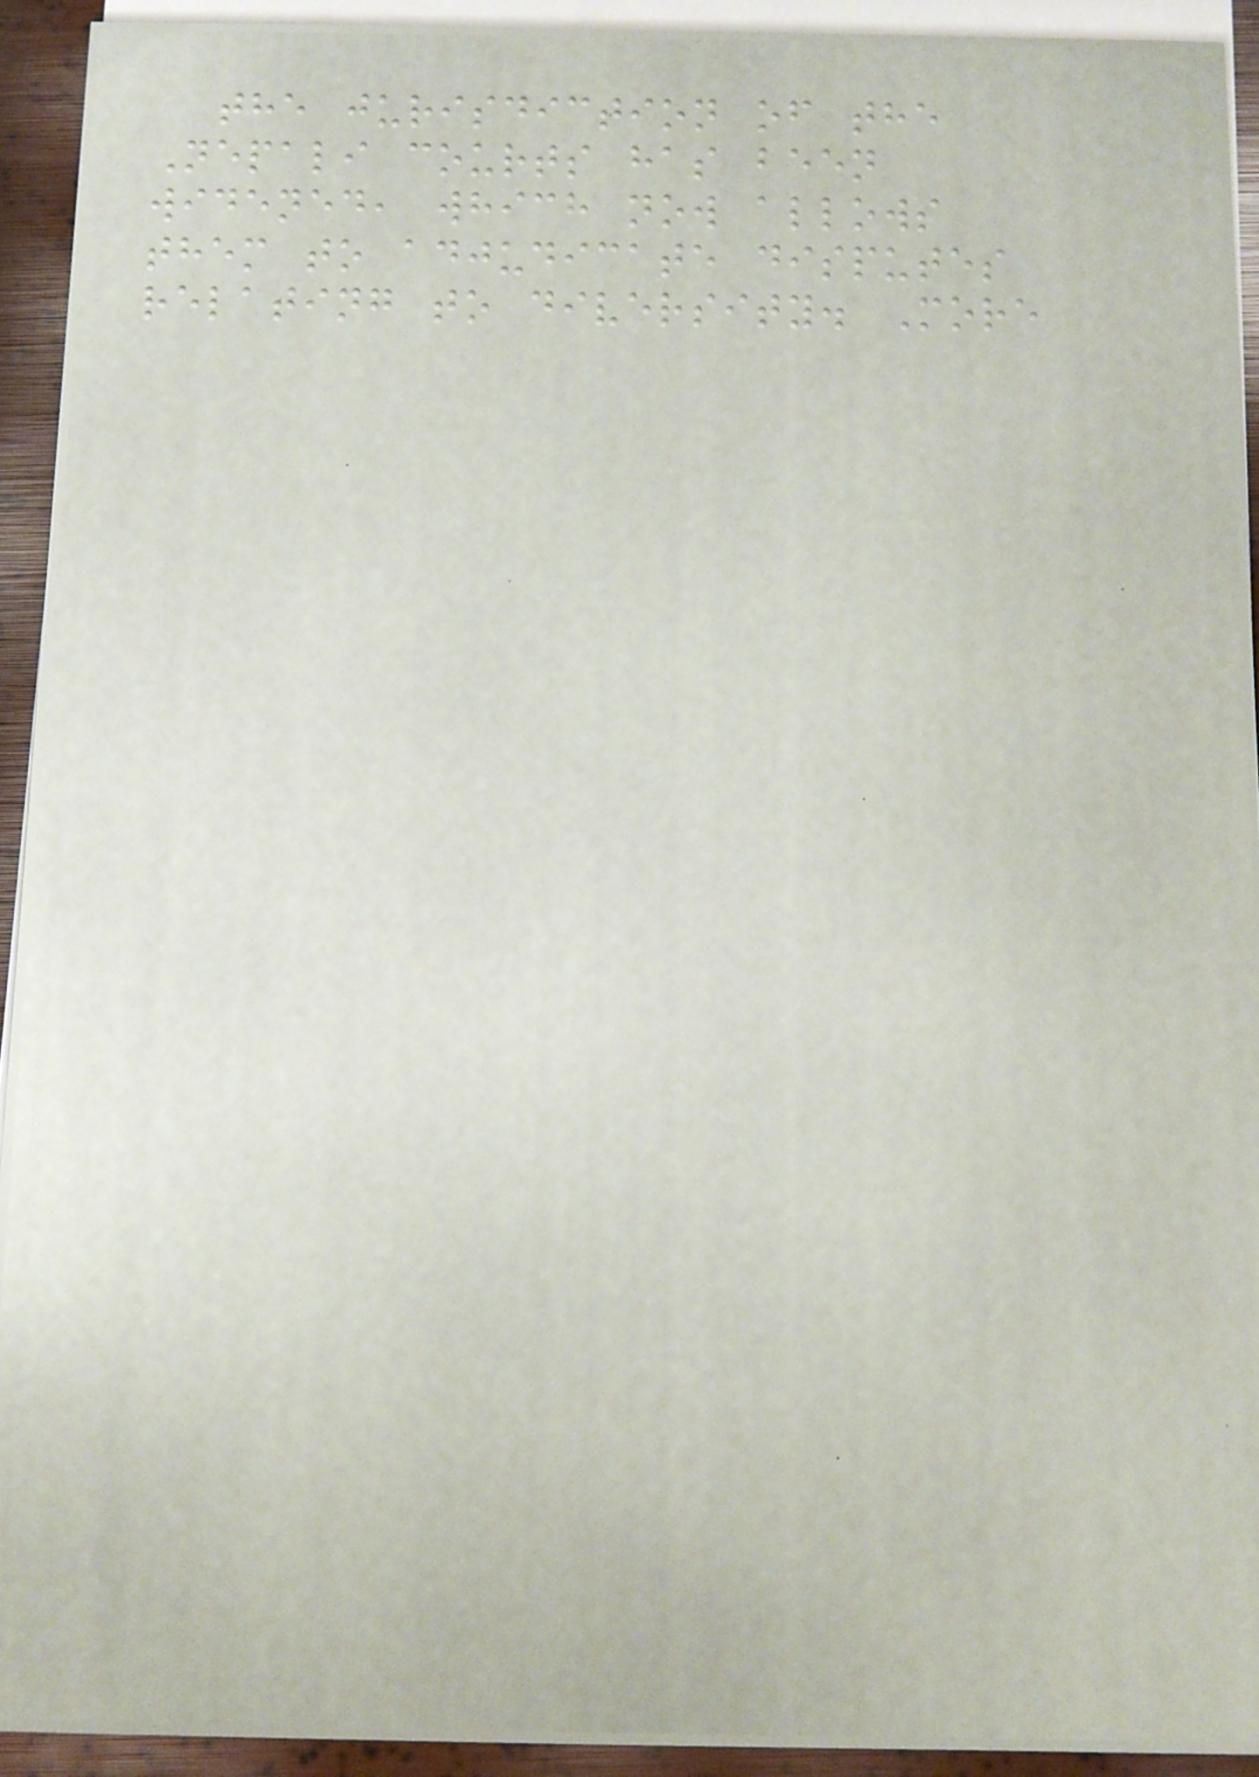the jurisdiction of the
Nepali courts has been
widened, which now allows
them to adjudicate disputes
relating to diversity. More
